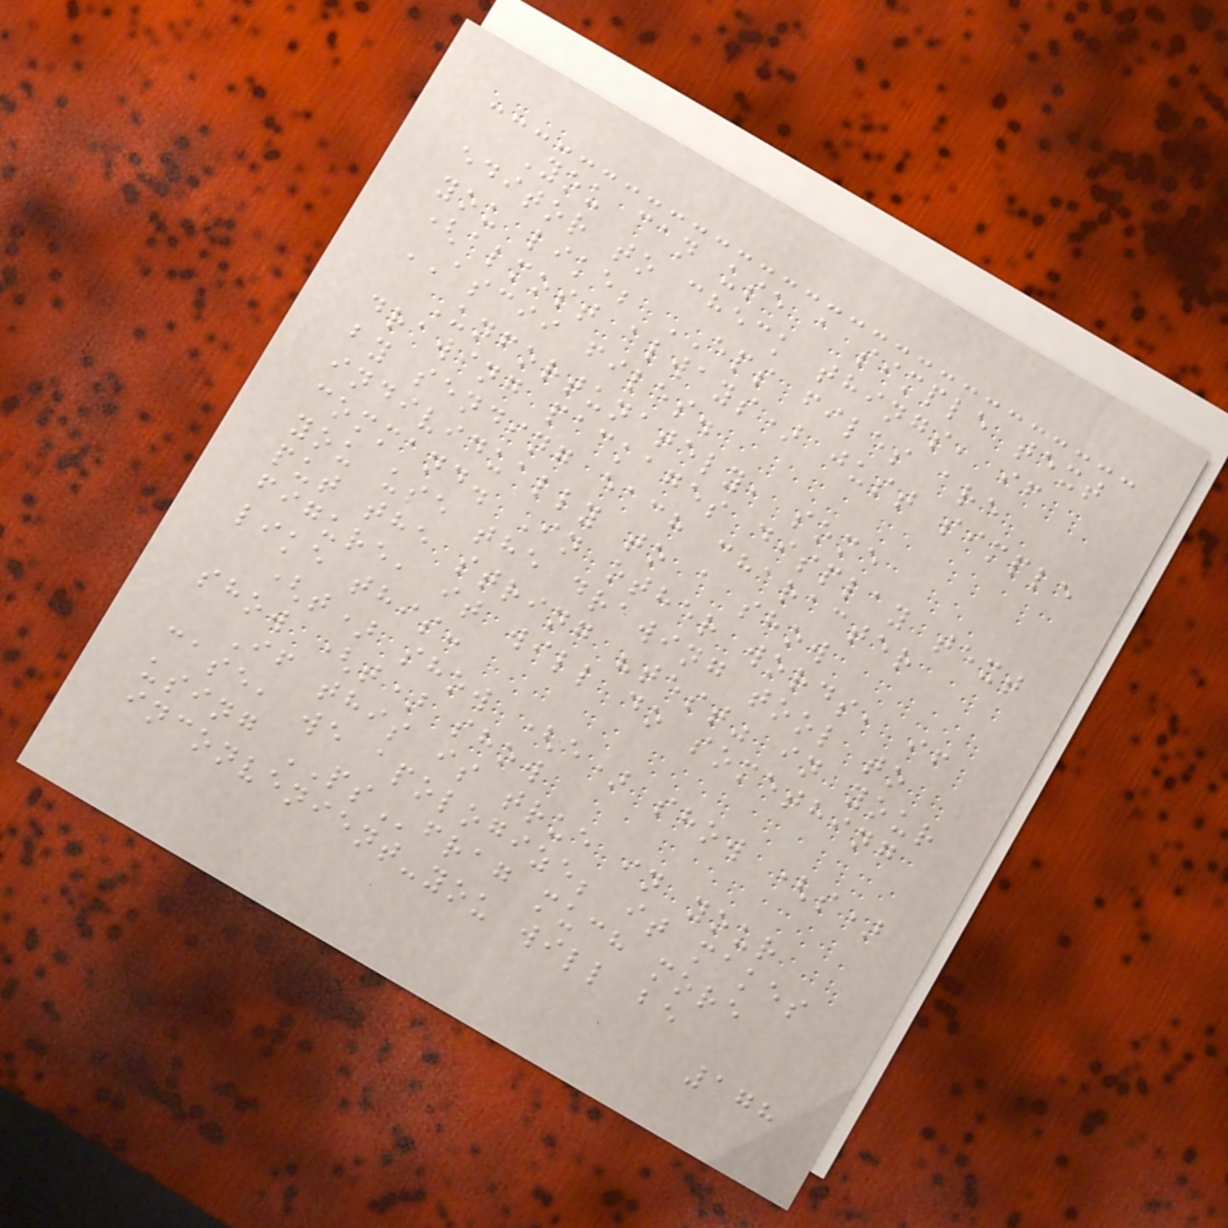You can use a simple text
editor to check things, if
you like; EPS files are
(almost always) just simple
ASCII files.
Unfortunately, some
drawing packages display text
by sending each character
individually to a show
command. In other words, if
you use the drawing tool to
put the string "test" in your
figure, it will do something
like this:
(t) show (e) show (s)
show (t) show
If this is true in your
case, we apologize; it makes
using PSfrag much more
inconvenient-you will be
178
